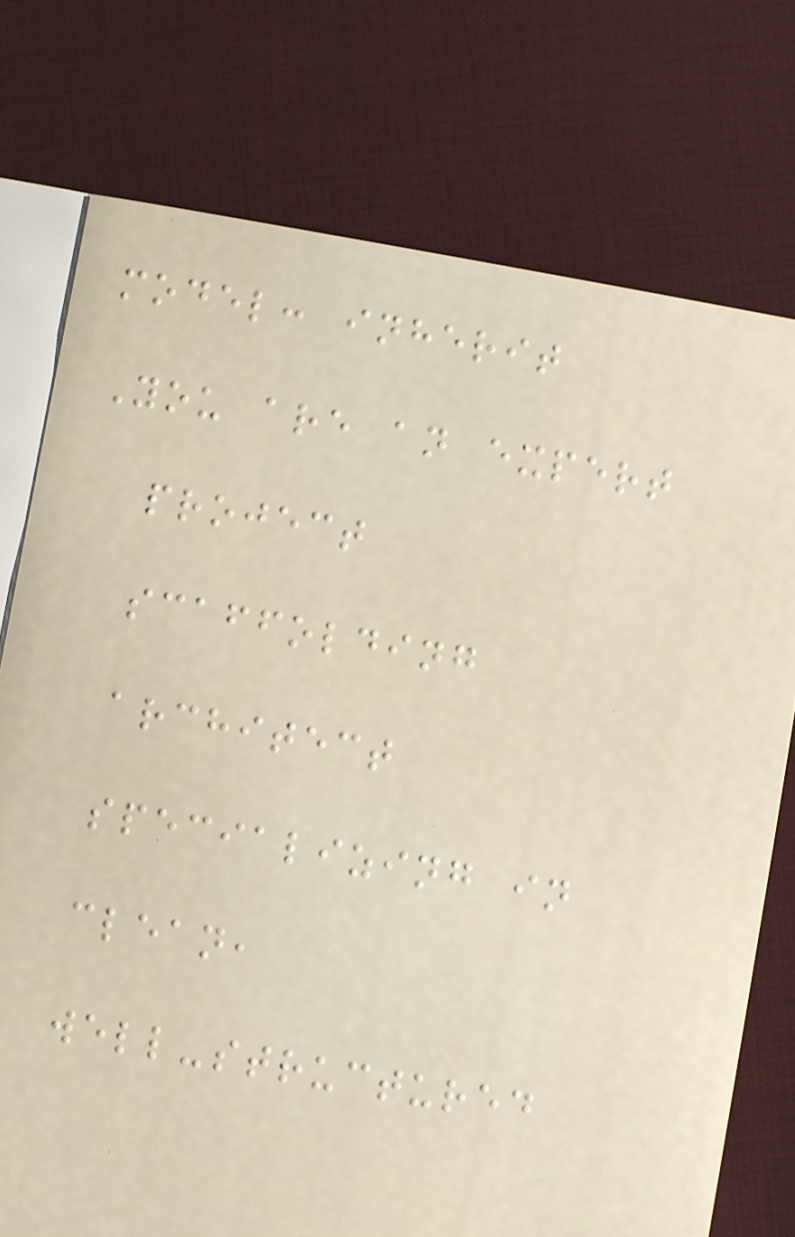model: inherit
You are an expert
project
scaffolding
architect
specializing in
clean,
well-structured
